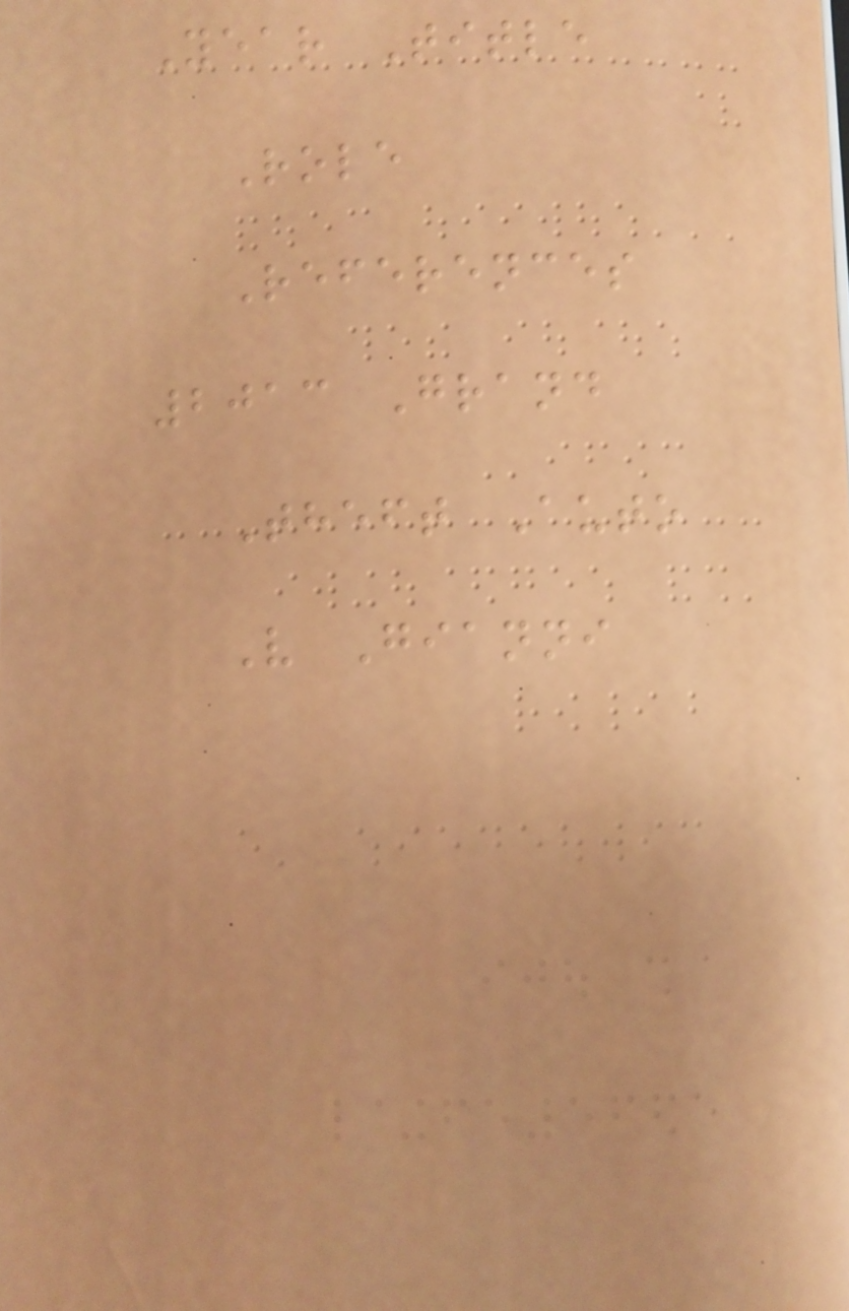Year Title
Role
References
2013 Grand
Theft Auto
V Gianni
